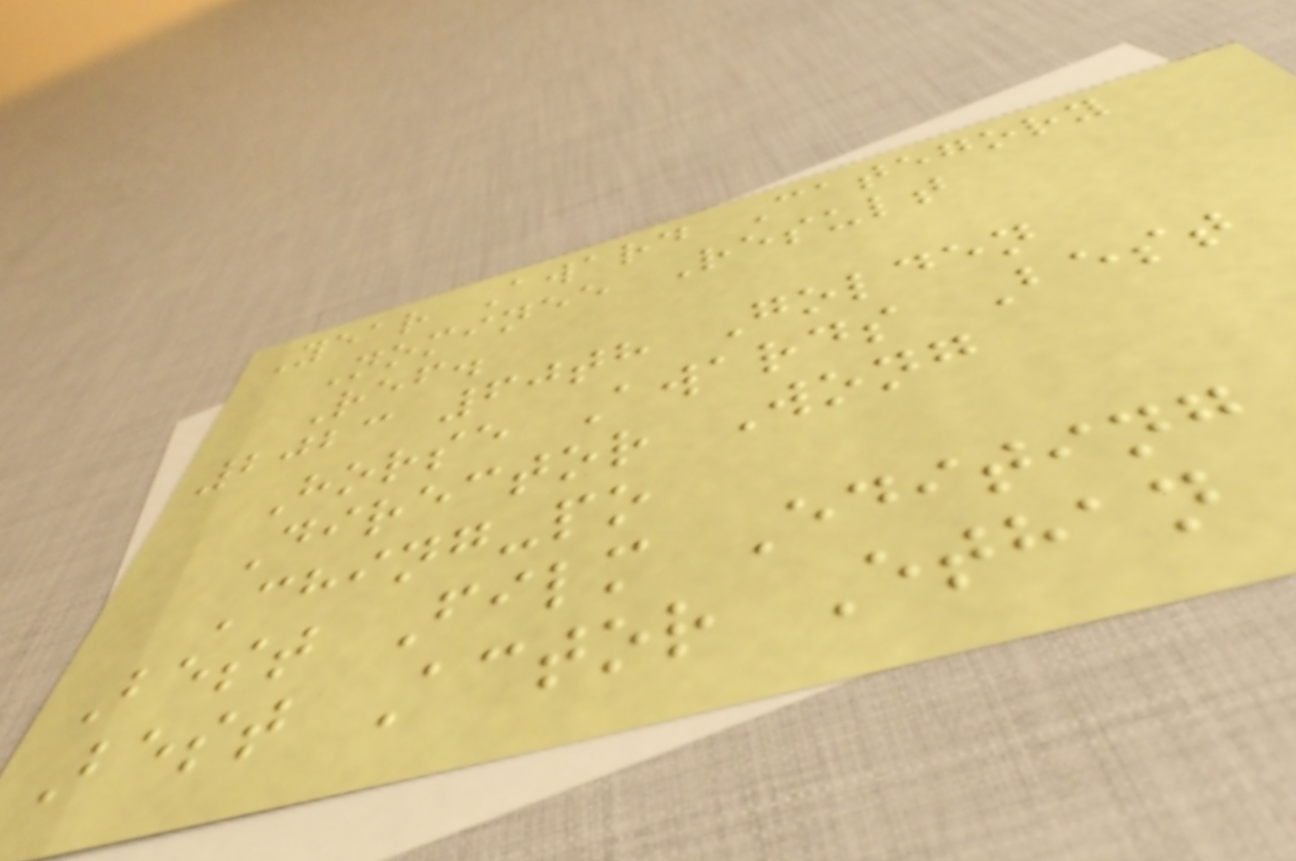Year Award Category
Nominee Result
Ref.
2023 60th Golden
Horse Awards Best
Director Wong
Ching-po
Best Film Editing
Best Actor Ethan
